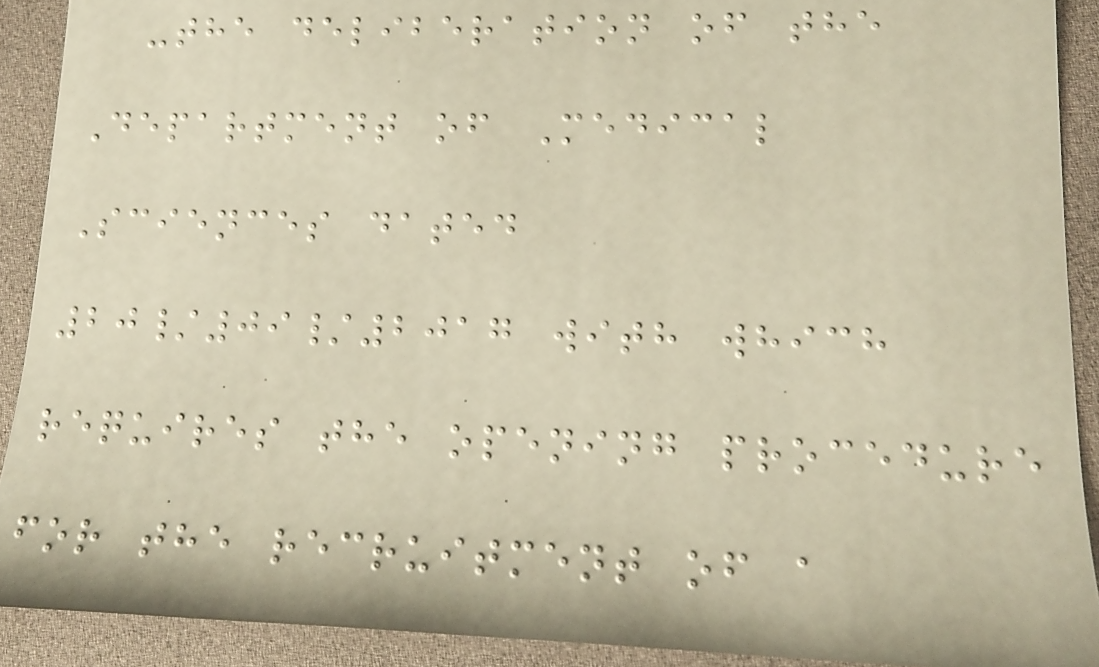-the deliberation of the
Department of Medical
Sciences dated
20/09/2017 with which
requires the opening procedure
for the recruitment of a
